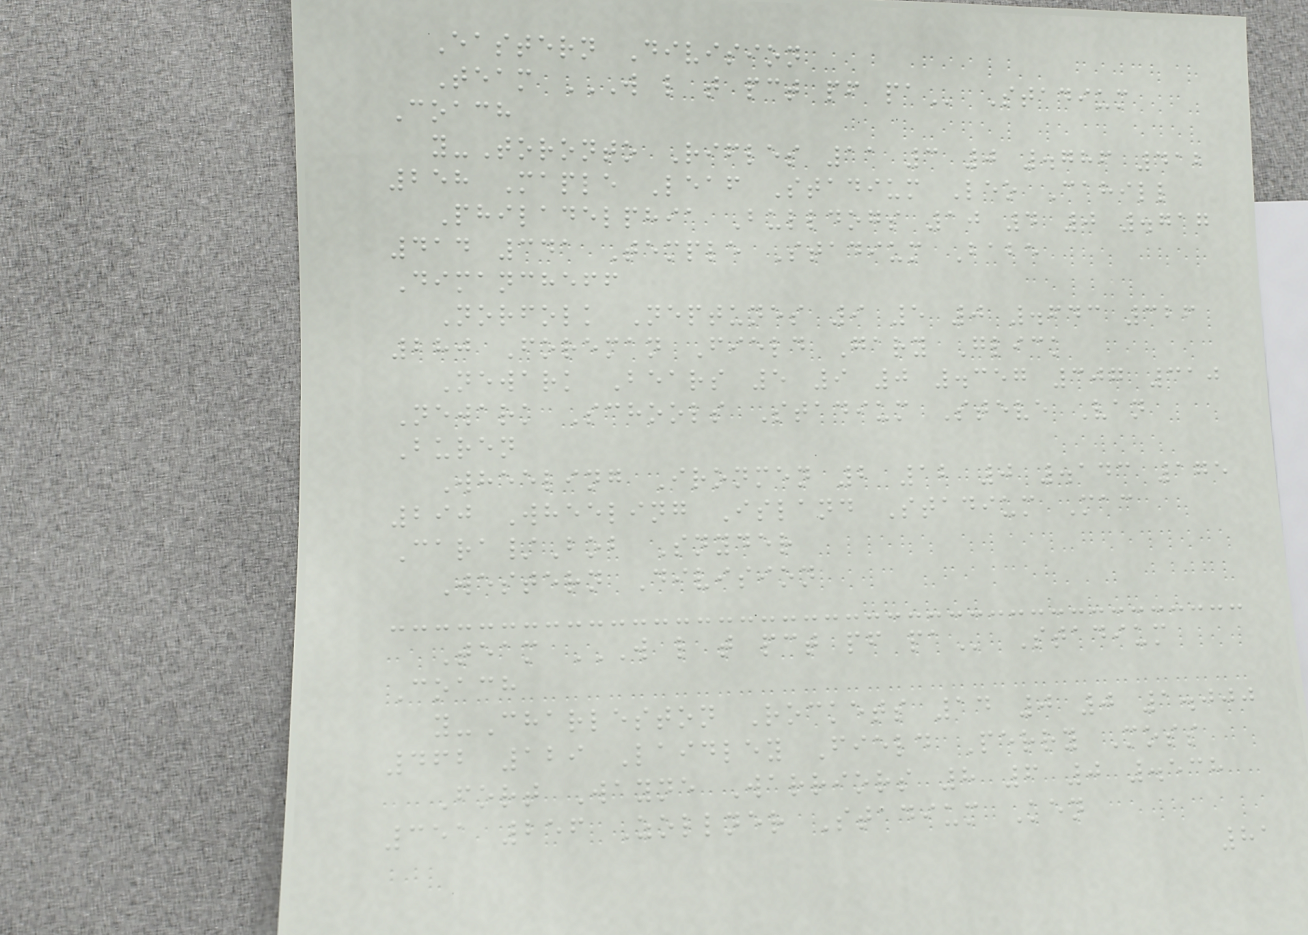Eastern Division
Team W L T PCT PF PA Stadium
Coach
y-Toronto Rifles 11 3 0 .786 412
258 Maple Leaf Stadium Leo Cahill
Philadelphia Bulldogs 10 4 0 .717
414 341 Temple Stadium Babe
Dimancheff
Norfolk Neptunes 9 5 0 .643 326
280 Foreman Field Gary Glick
Newark Bears 5 9 0 .357 307 310
Newark Schools Stadium Steve Van
Buren
Wheeling Ironmen 2 12 0 .143 175
290 Wheeling Island Stadium Mac
Cara/Bob Snyder
Western Division
Team W L T PCT PF PA Stadium
Coach
y-Charleston Rockets 14 0 0 1.000
462 129 Laidley Field Perry Moss
Fort Wayne Warriors 8 6 0 .538
351 256 Zollner Stadium Ken
81
